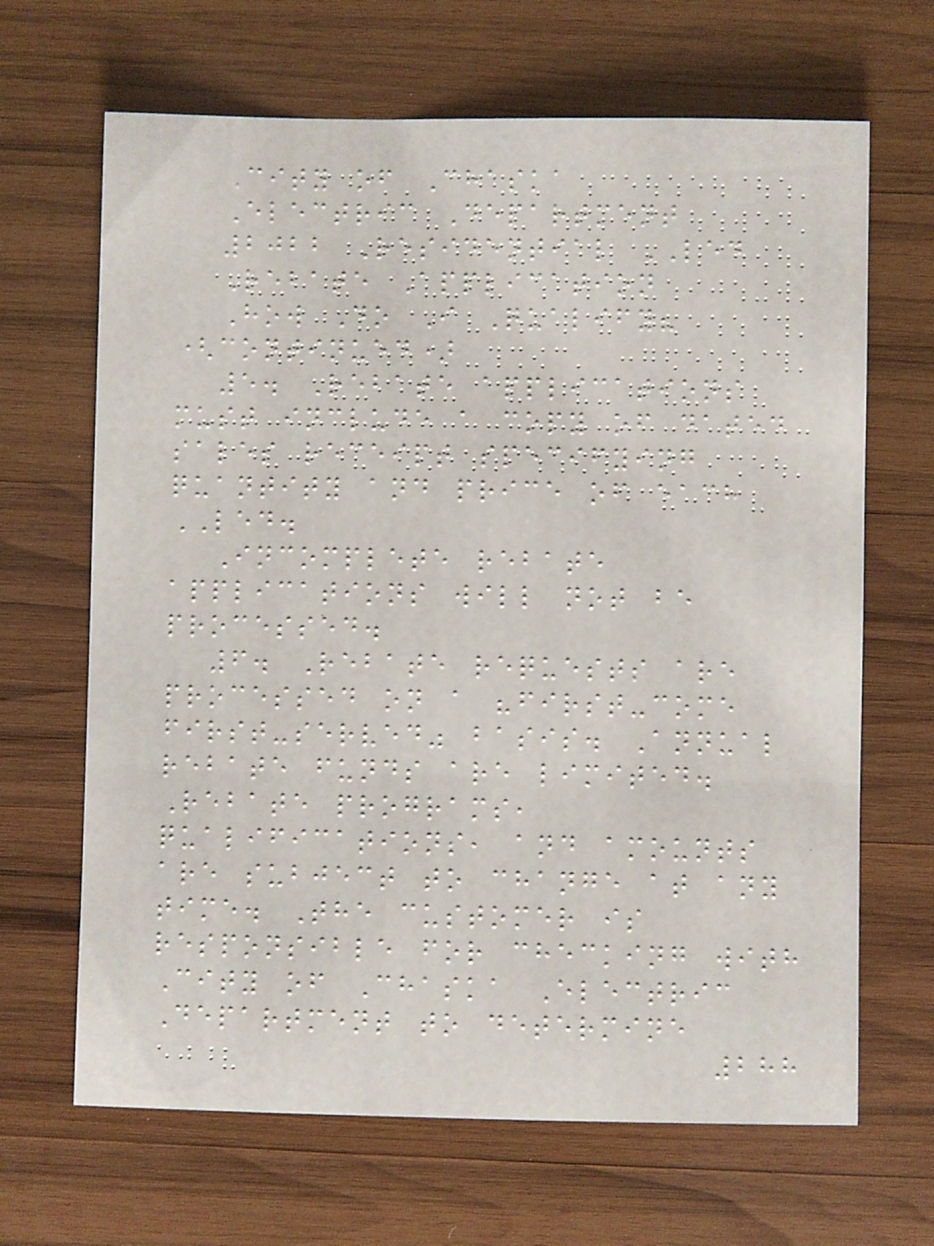City of Chaska
Electric Department
2022 Residential LED
Rebate Application
How Do I Qualify?
(continued)
5. Rebate applications
must include a copy of dated
sales receipt specifying
quantity and price of each
LED.
Incomplete rebate
applications will not be
processed.
6. Rebate requests are
processed on a "first-come
first-served" basis. Annual
rebate funds are limited.
Rebate programs,
qualifications, and amounts
are subject to change at any
time. The customer is
responsible for checking with
City of Chaska Electric
Department to determine
288
